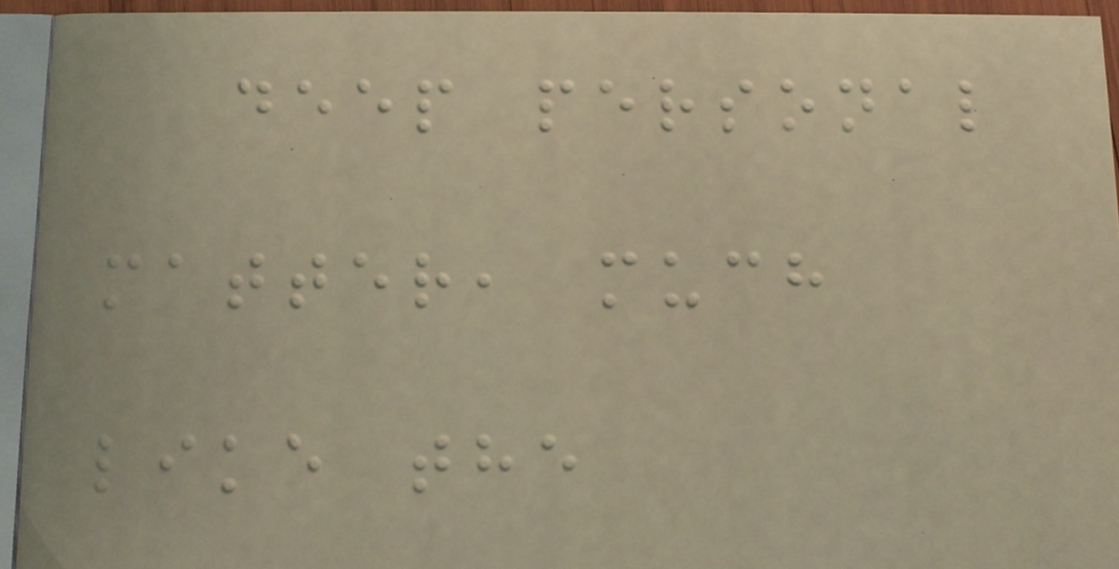deep personal
matter, much
like the
